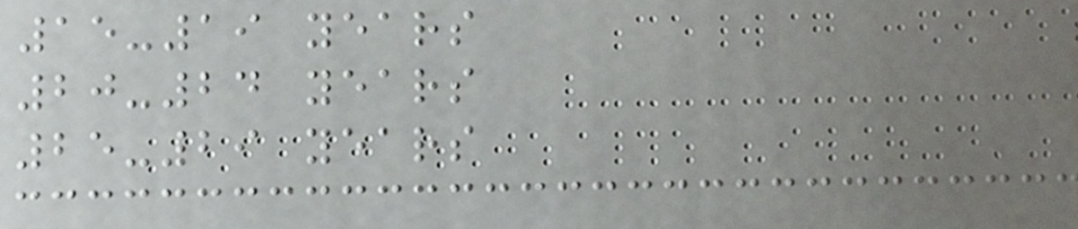15-19 years
20-24 years
25-29 years
